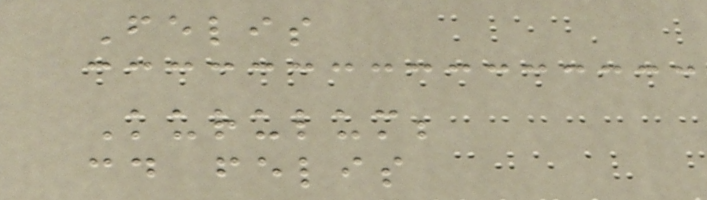Felis
Kurulum;
cd felis
